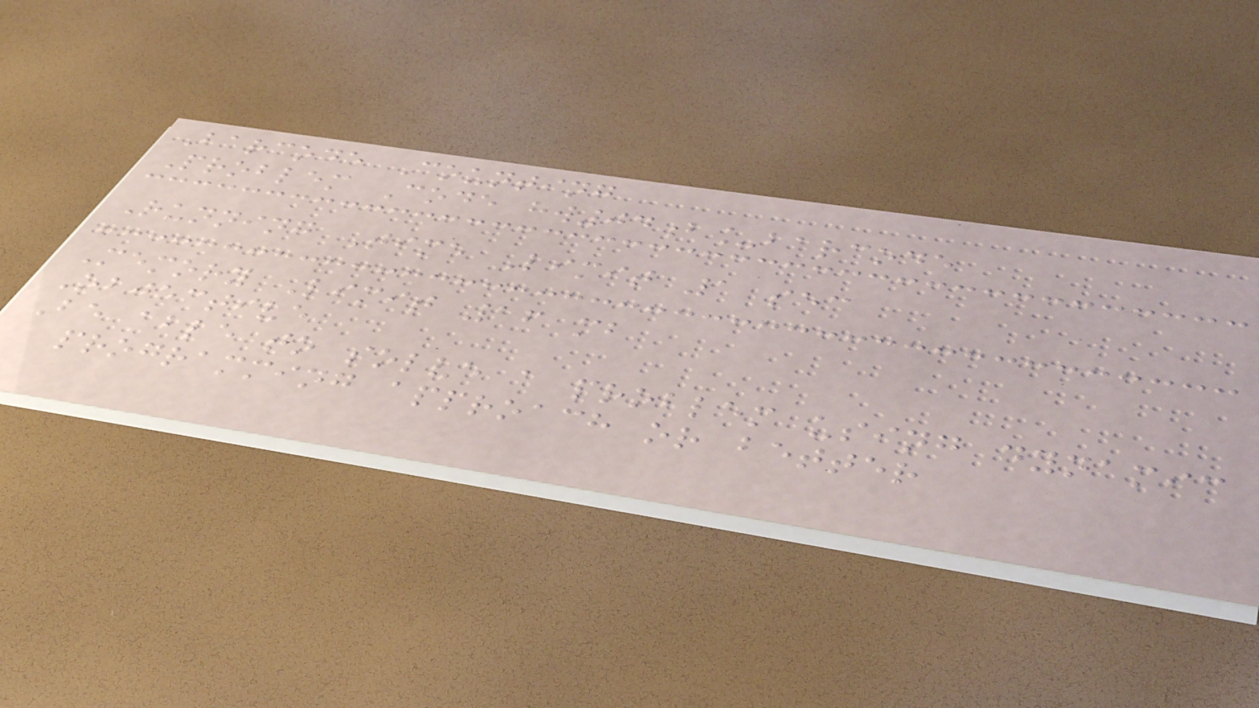Barcode Counting
Problem Code hw04b_barcode
Running Time Limit 1 sec
Memory Limit 16 mb
Objective
Be able to solve a problem using dynamic
programming approach or better
